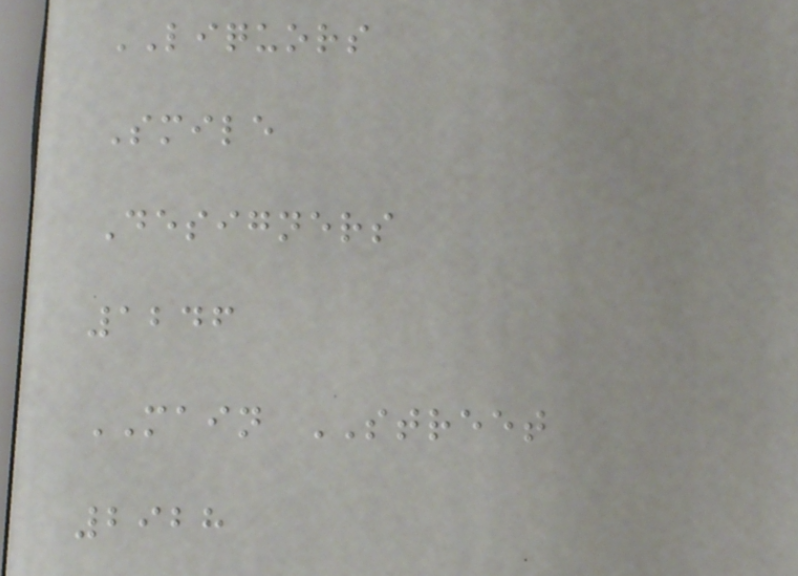LIQUORS
Smile
Designers
1246
MAIN STREET
2928
